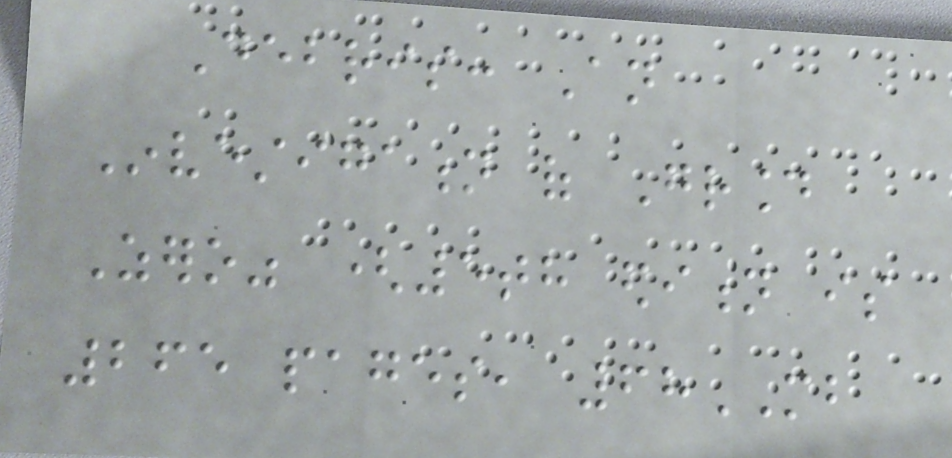Debris: An
Investigation of Ground
Zero" (5th edition is
265 pages, 68MB
